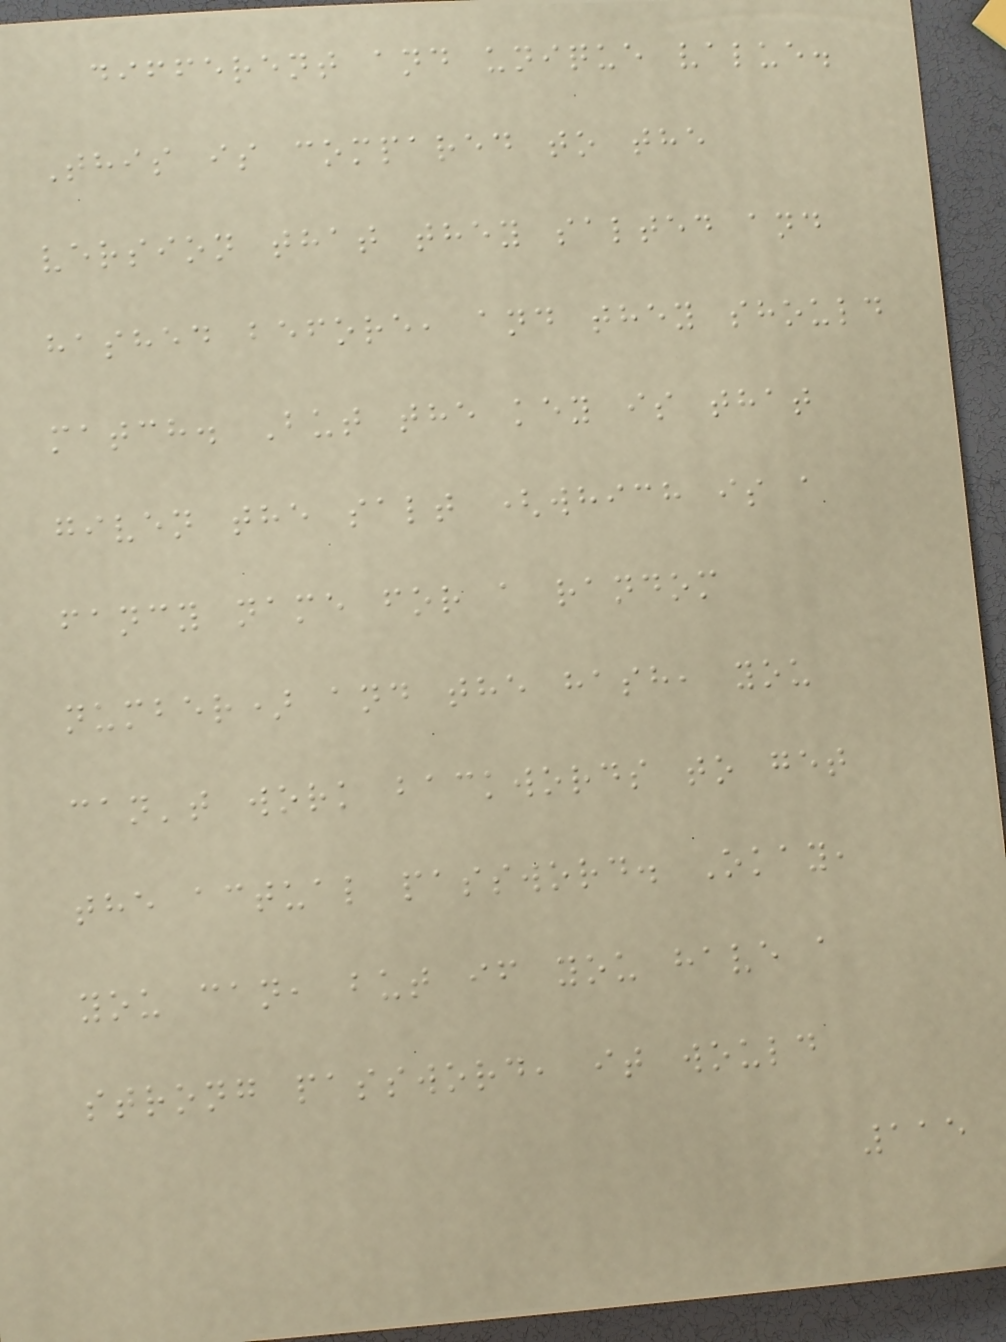different and unique value.
This is compared to the
version that they salted and
hashed before, and they should
match. But the key is that
given the salt (which is a
fancy name for a random
number) and the hash, you
can't work backwords to get
the actual password. Okay,
you can, but if you have a
strong password, it would
115
